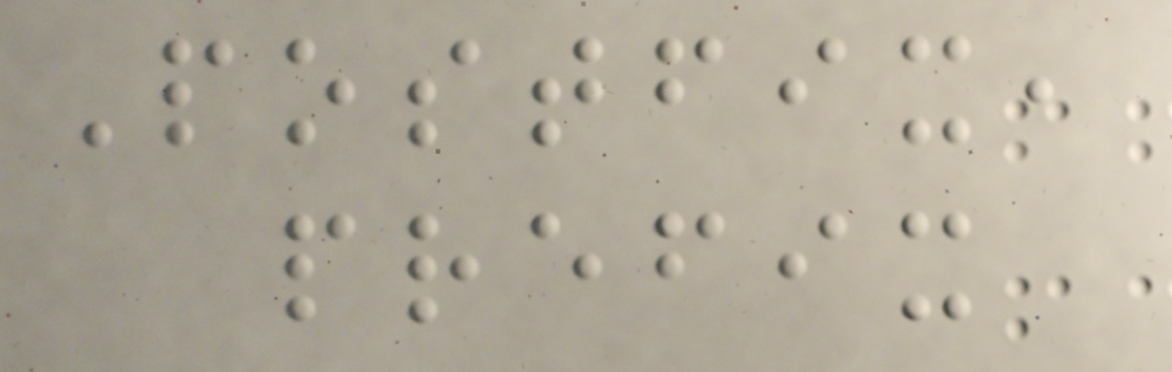Postfix,
prefix
